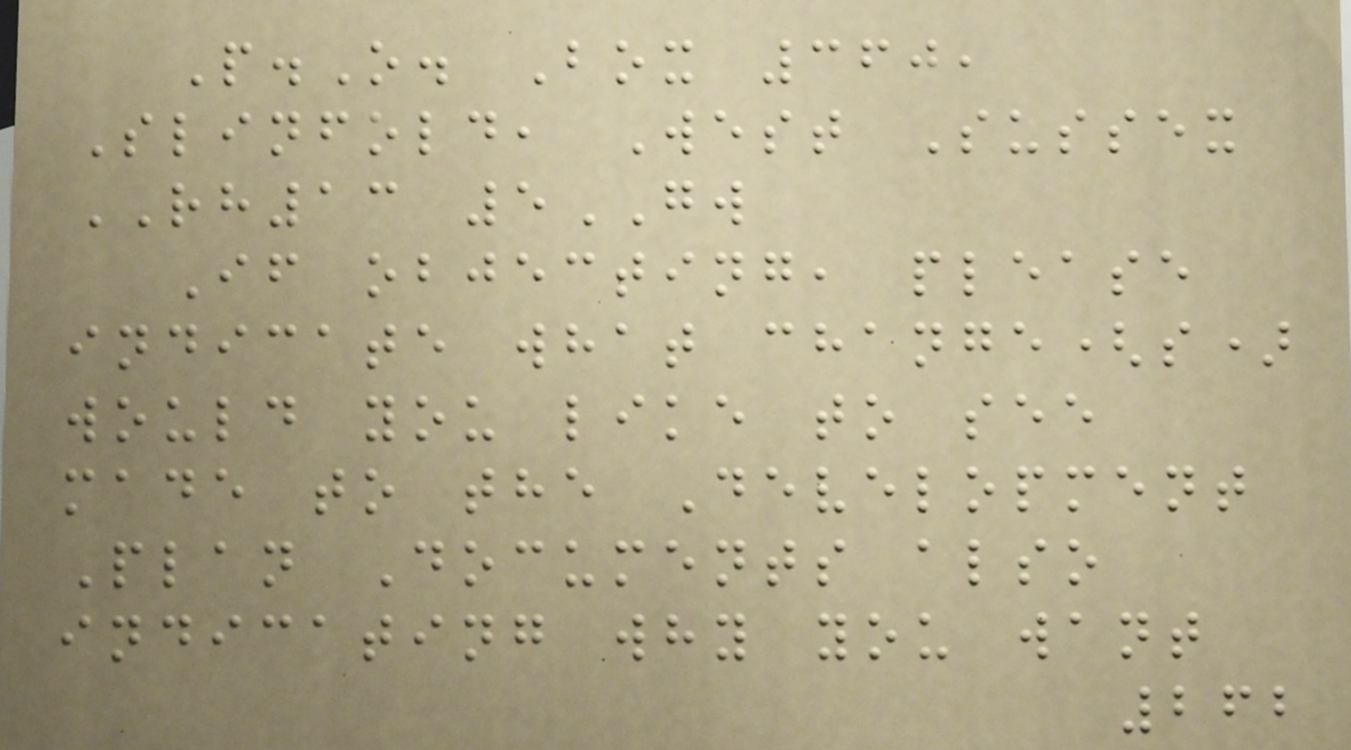P.O. Box 360,
Slinfold, West Sussex
RH13 5GW
If objecting, please
indicate what change(s)
would you like to see
made to the Development
Plan Documents also
indicating why you want
262
